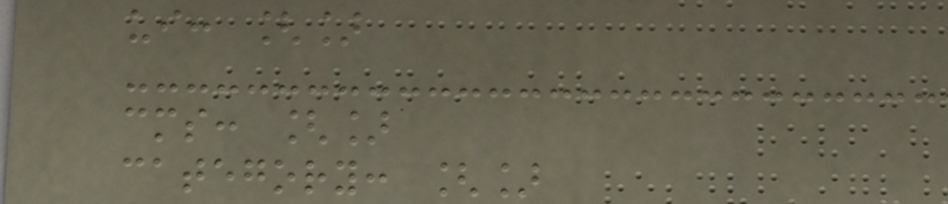ui: []
cms: []
category: []
